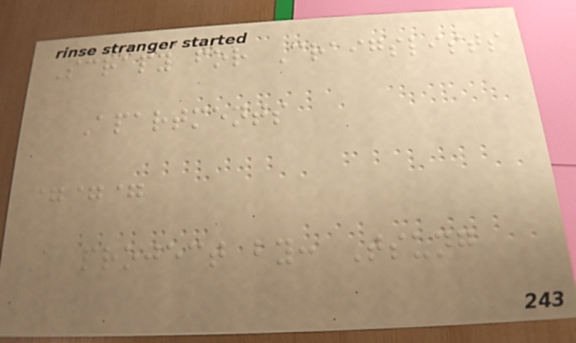Scrapy for Craigslists
Apartments
===
A project by: Tsung
